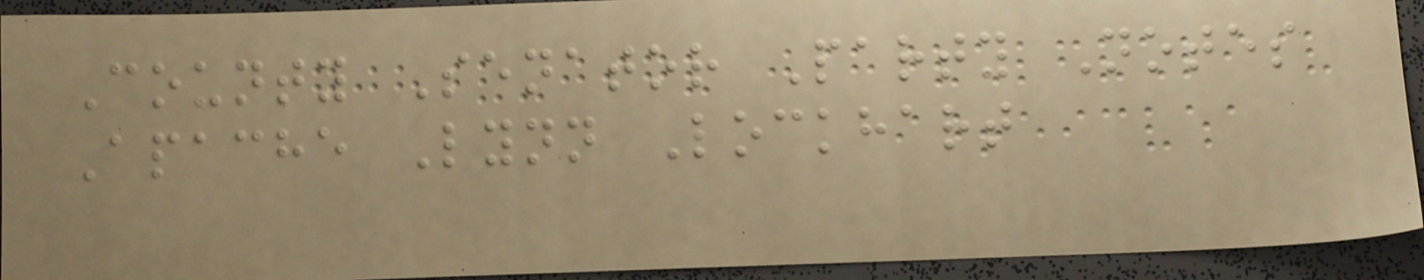County Senator Party Notes
Apache Lynn Lockhart
